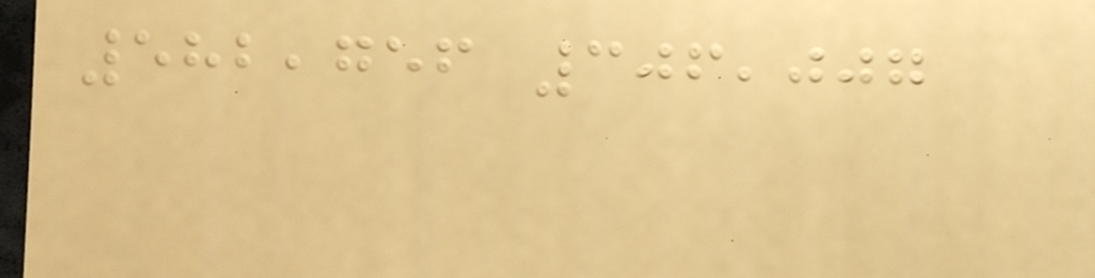582,756 306,007
